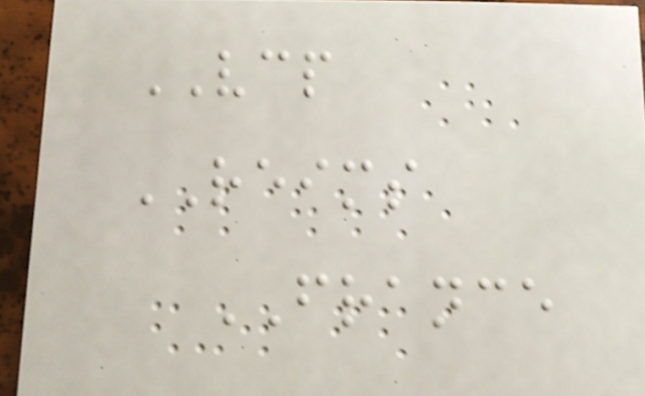VCP
REIMS
FRANCE
